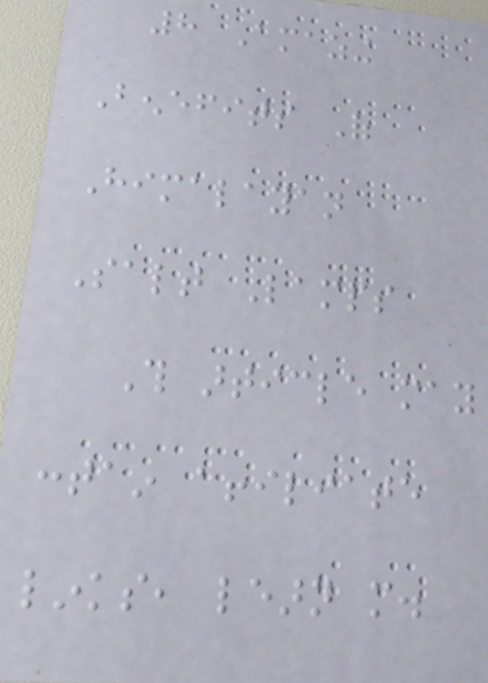8 Amazing
Benefits Of
Himalayan
Salt Lamps
This article may
contain affiliate
links, learn more.
